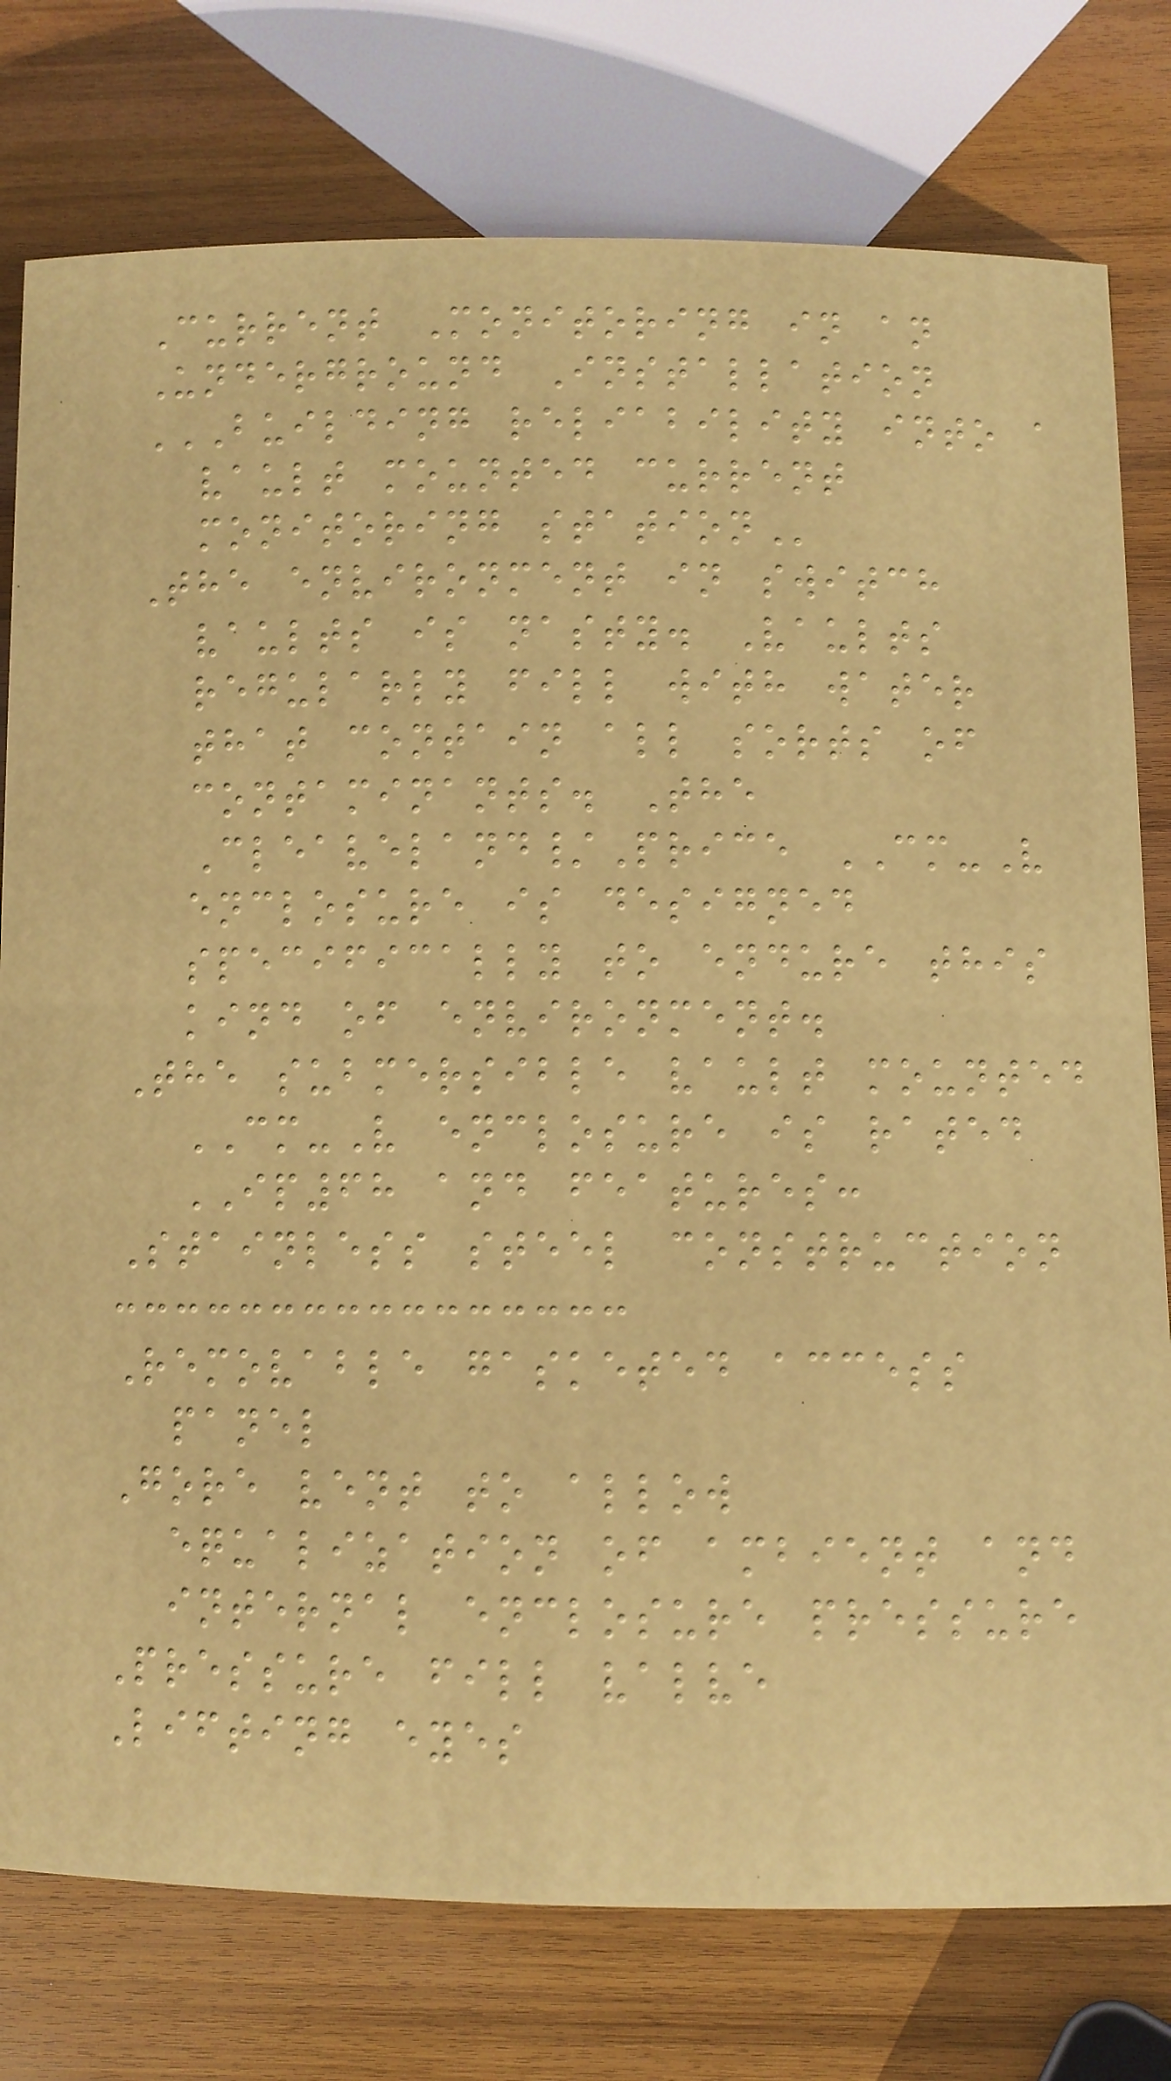Current Monitoring in an
Underground Installation
BUILDING RELIABILITY INTO A
VAULT MOUNTED CURRENT
MONITORING STATION
The environment in switch
vaults is nasty. Vaults
regularly fill with water
that contain all sorts of
contaminants. The
Cleaveland/Price CM-V
enclosure is designed
specifically to endure this
kind of environment.
The submersible vault mounted
CM-V enclosure is rated
IP68 and features:
Stainless steel construction
Removable gasketed access
panel
Gore vent to allow
equalization of ambient and
internal enclosure pressure
Pressure fill valve
Lifting eyes
